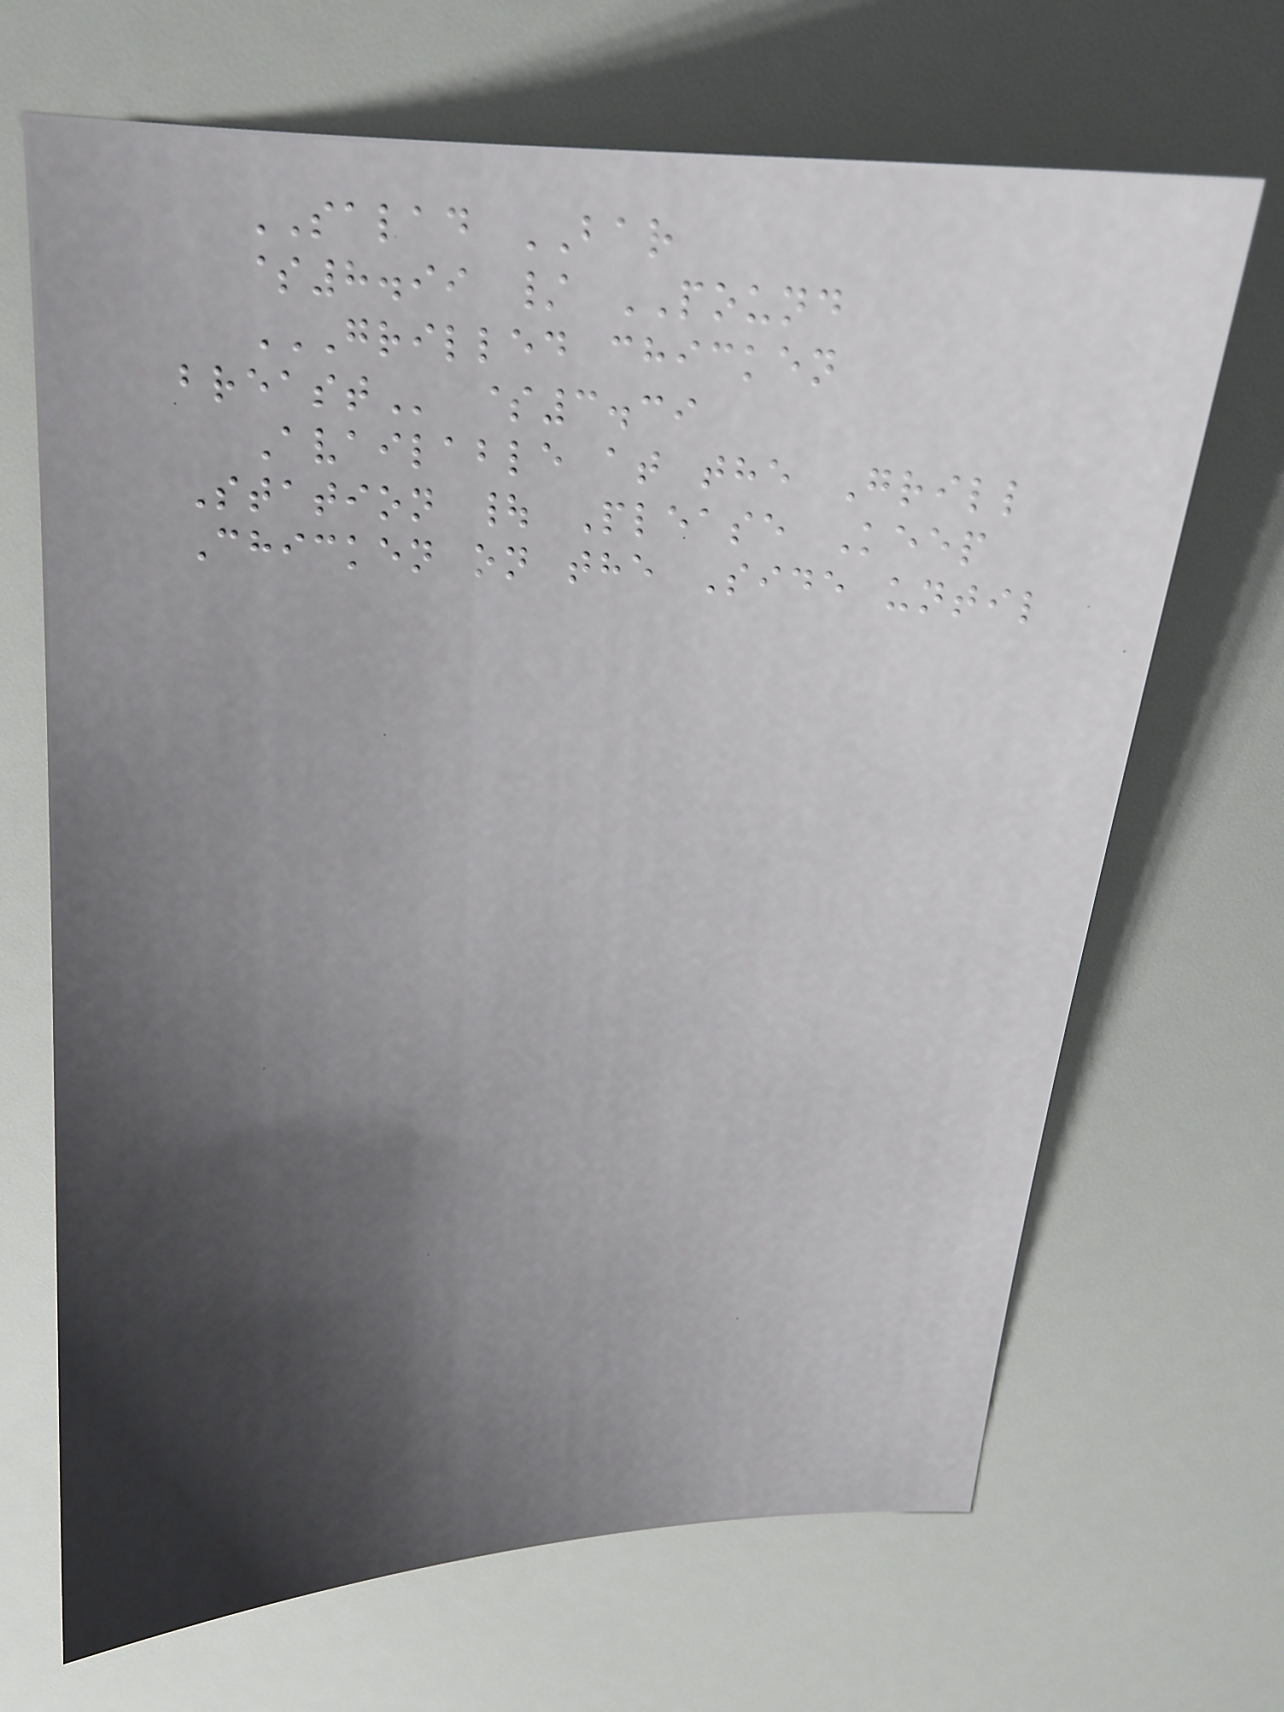SALAD BAR
$8.99 / POUND
GRILLED CHICKEN
BREAST $3.39
Available at the Grill
Station | Please Keep
Chicken on the Side until
